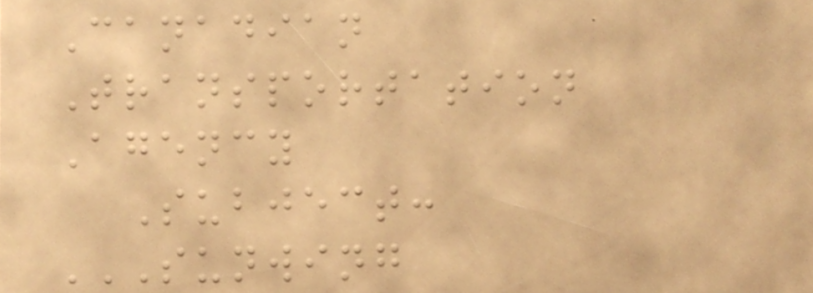Canadian
Transportation
Agency
Subject:
SUNWING
